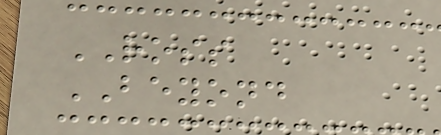ROSS
BEYOND
